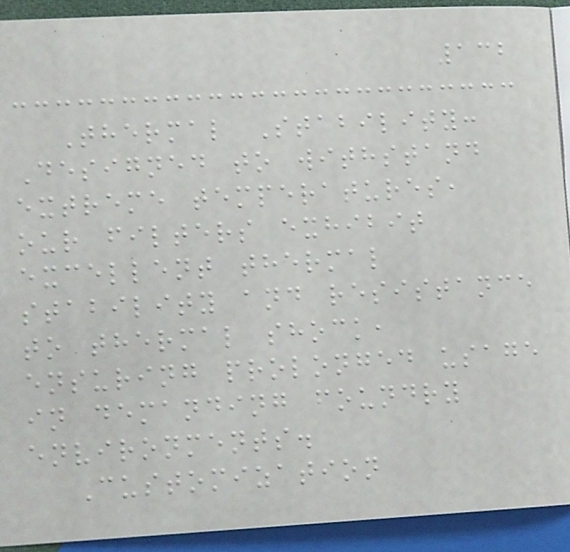132
Thermal Stability:
Designed to withstand
extreme temperatures,
our filters exhibit
excellent thermal
stability and resistance
to thermal shock,
ensuring prolonged usage
in demanding foundry
environments.
Customization
